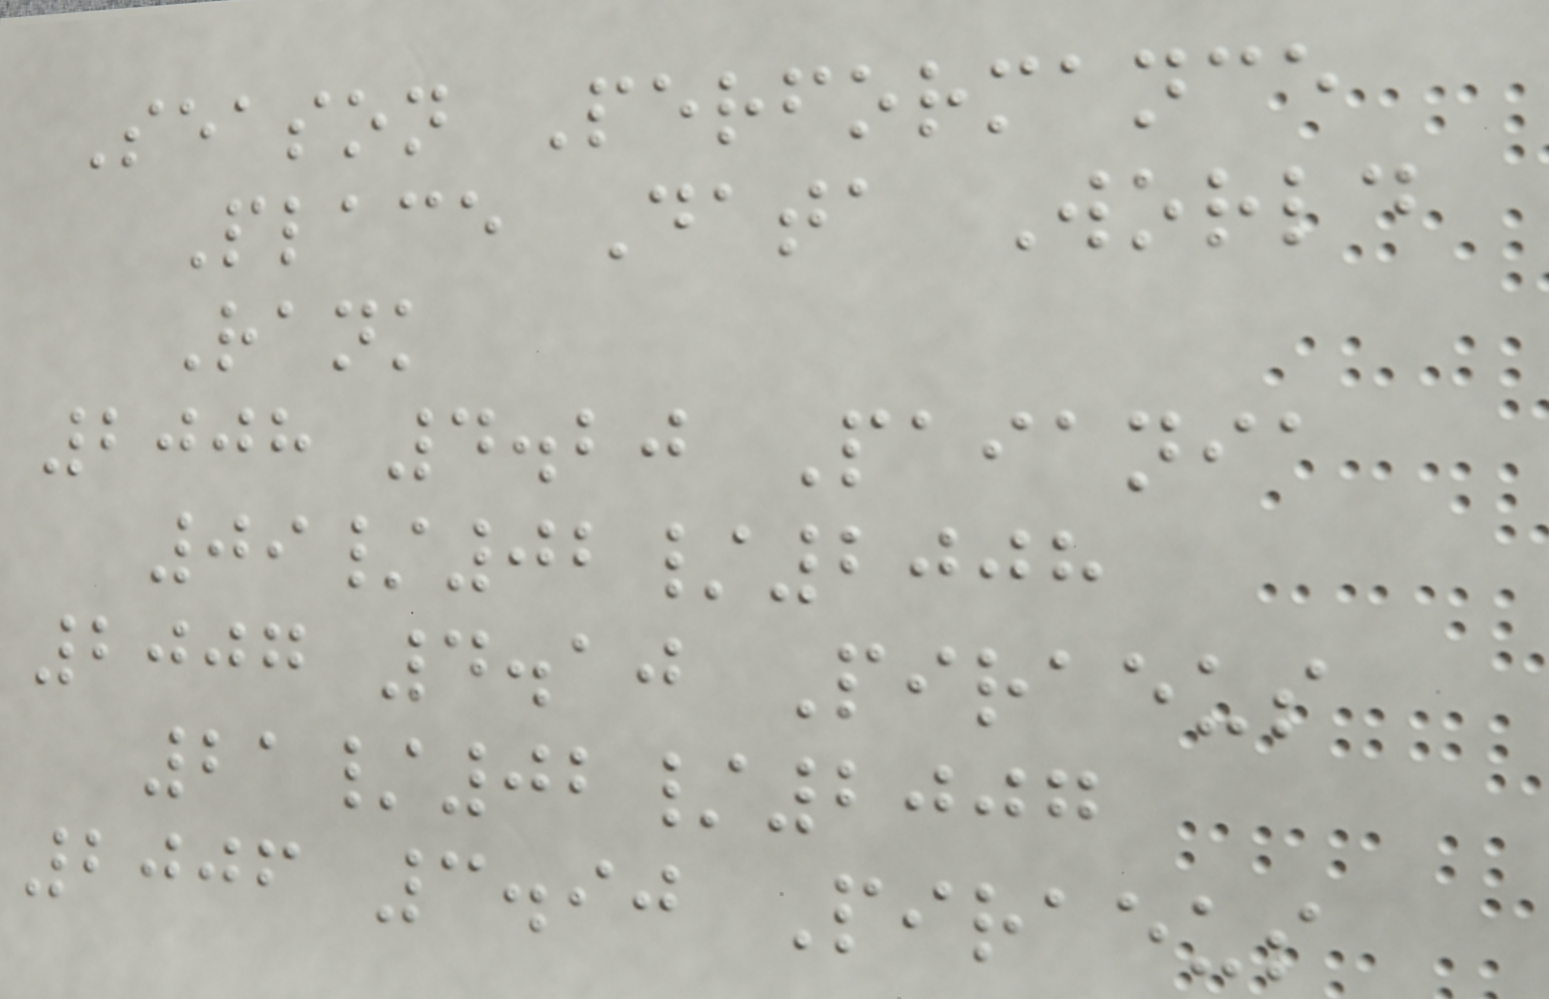Season Performance
Place Data World
Rank
2008 4.20 Paiania
09/02/2008
2007 4.10 Piraeus
21/02/2007
2006 3.90 Piraeus
